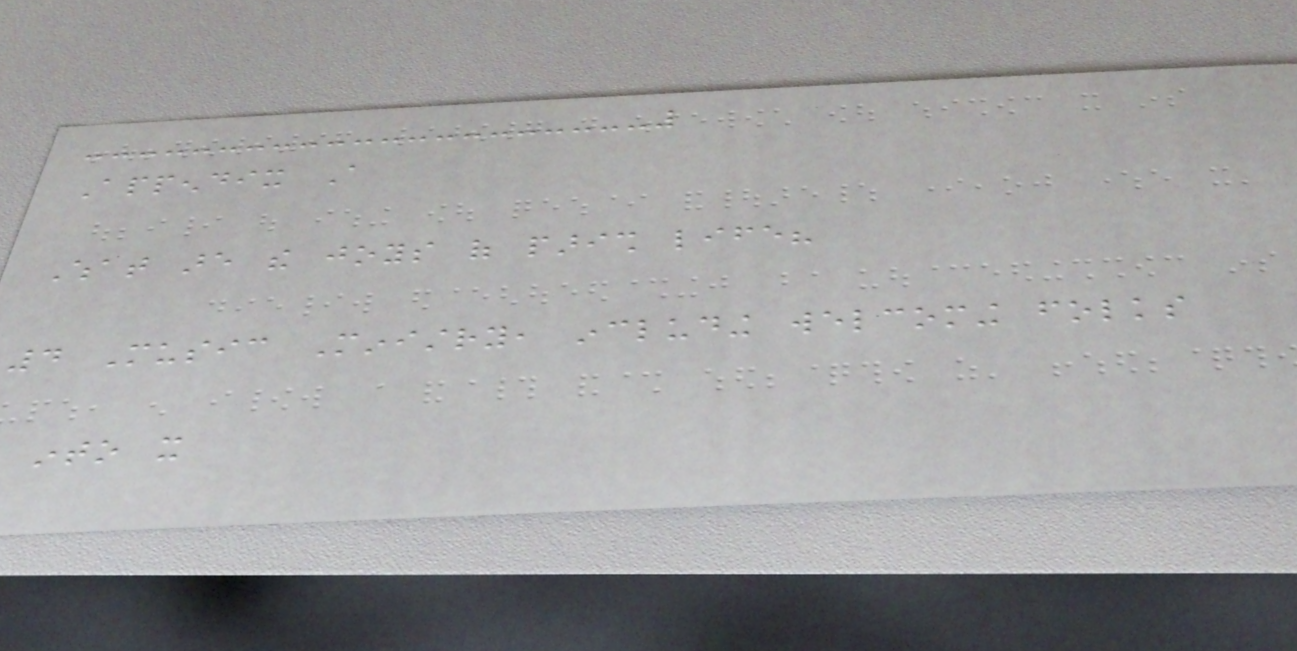Appendix A
What are the joys of parish life?
4 Music Ministry, including welcoming folks
into it
